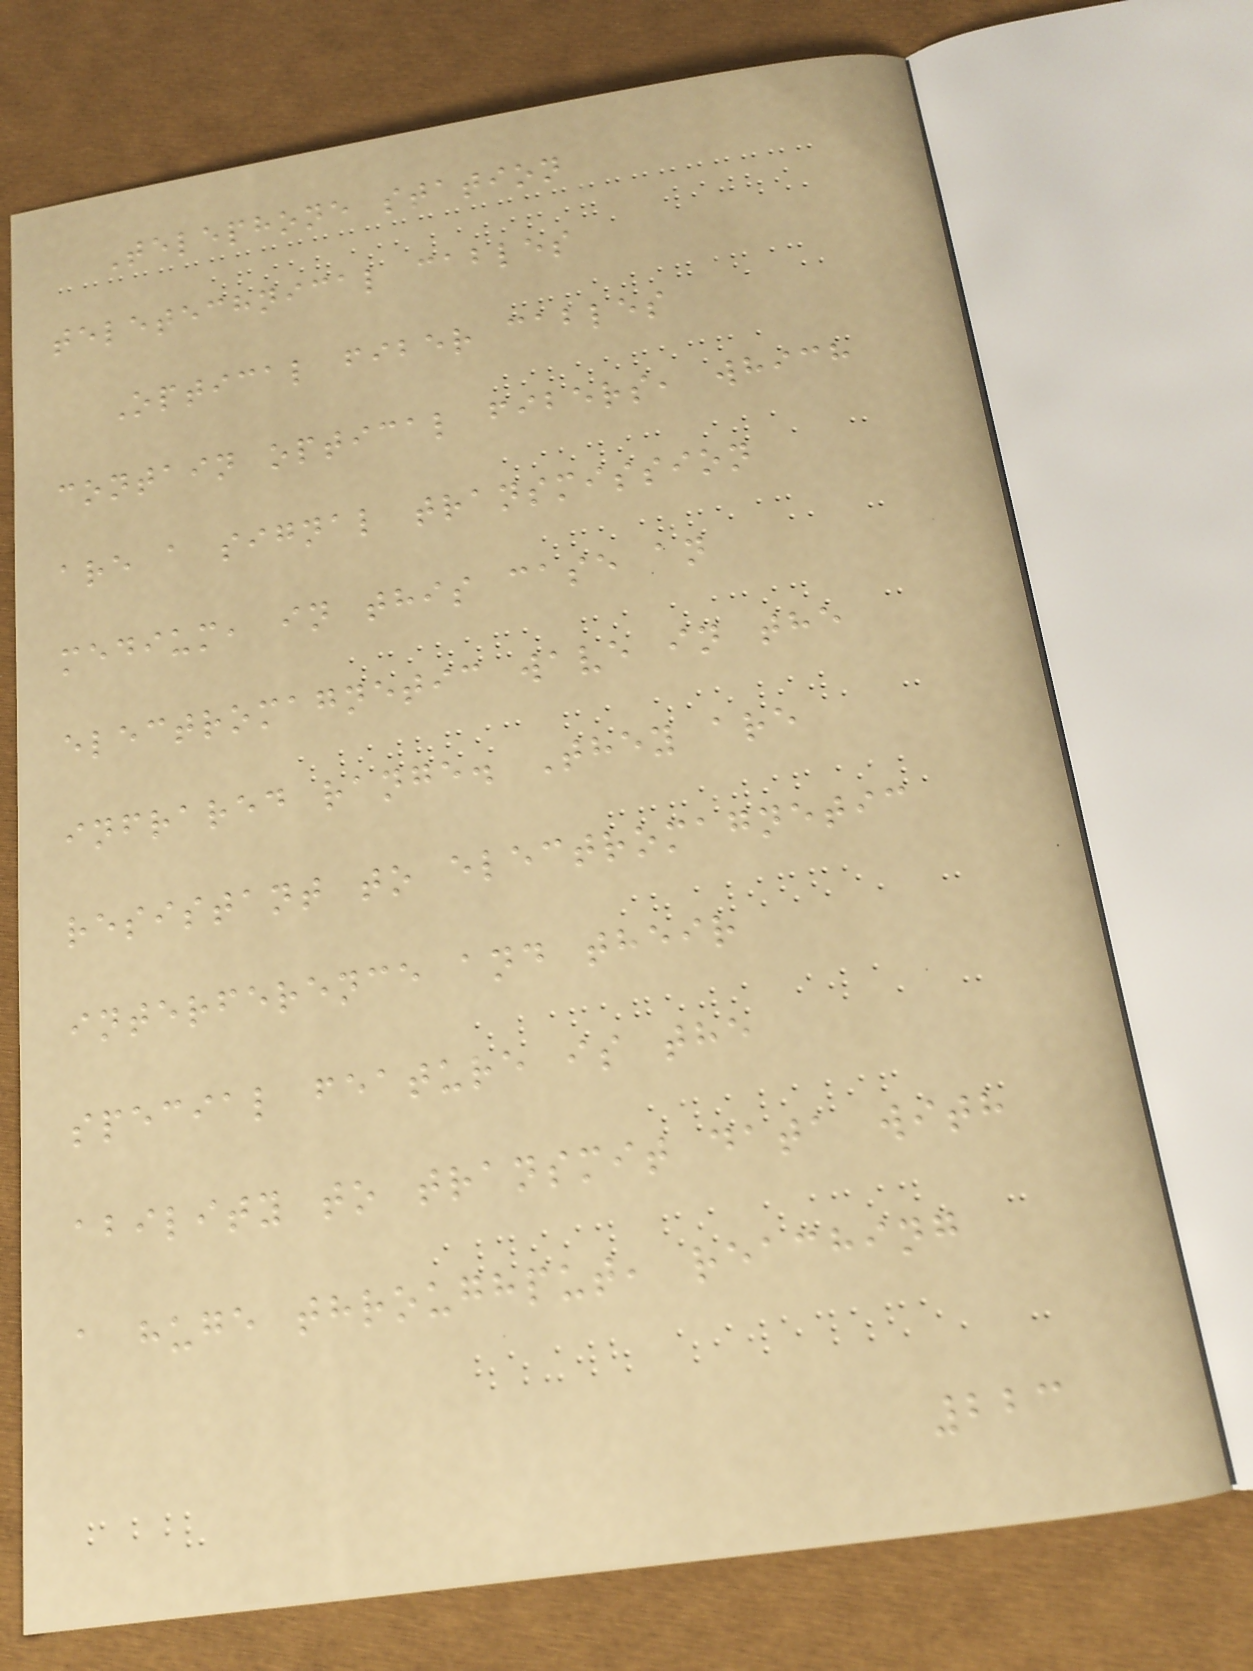Telephone station
teletechnical cables
Optical fiber cables
contain optical fibers, which
are a signal transmission
medium, in this case an
electromagnetic wave in the
infrared range. They are
resistant to electromagnetic
interference and their
special feature is the
ability to transmit data with
a huge throughput, reaching
223
